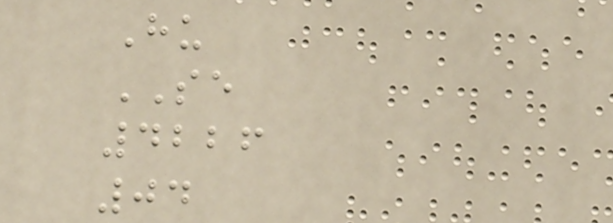Hu
SE
4226
04
